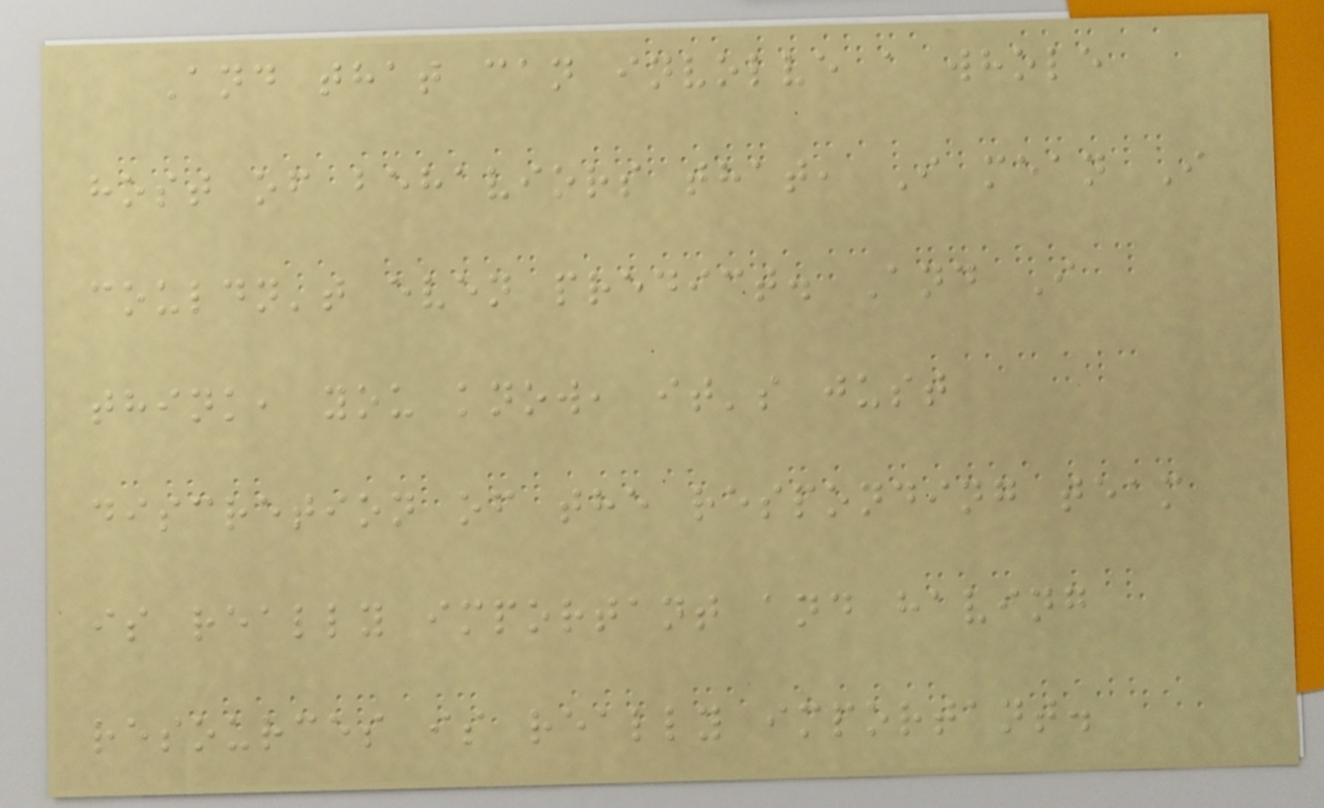And that can involve a whole
host of behaviors that, I mean I
couldn't even predict. And I
think, you know, it's just
discretion of the responding team
is really important and having
resources is really important.
